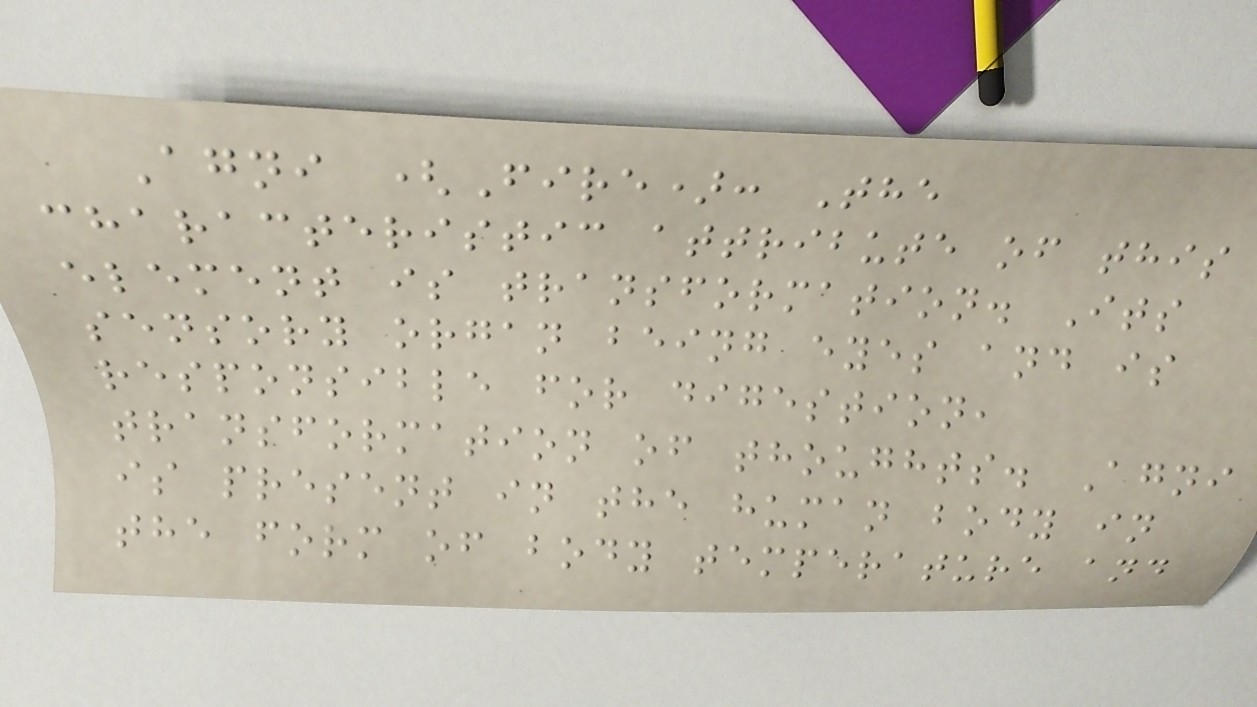Agni (Fire): The
characteristic attribute of this
element is transformation. Its
sensory organ being eyes and is
responsible for digestion,
transformation of thoughts. Agni
is present in the human body in
the form of body temperature and
